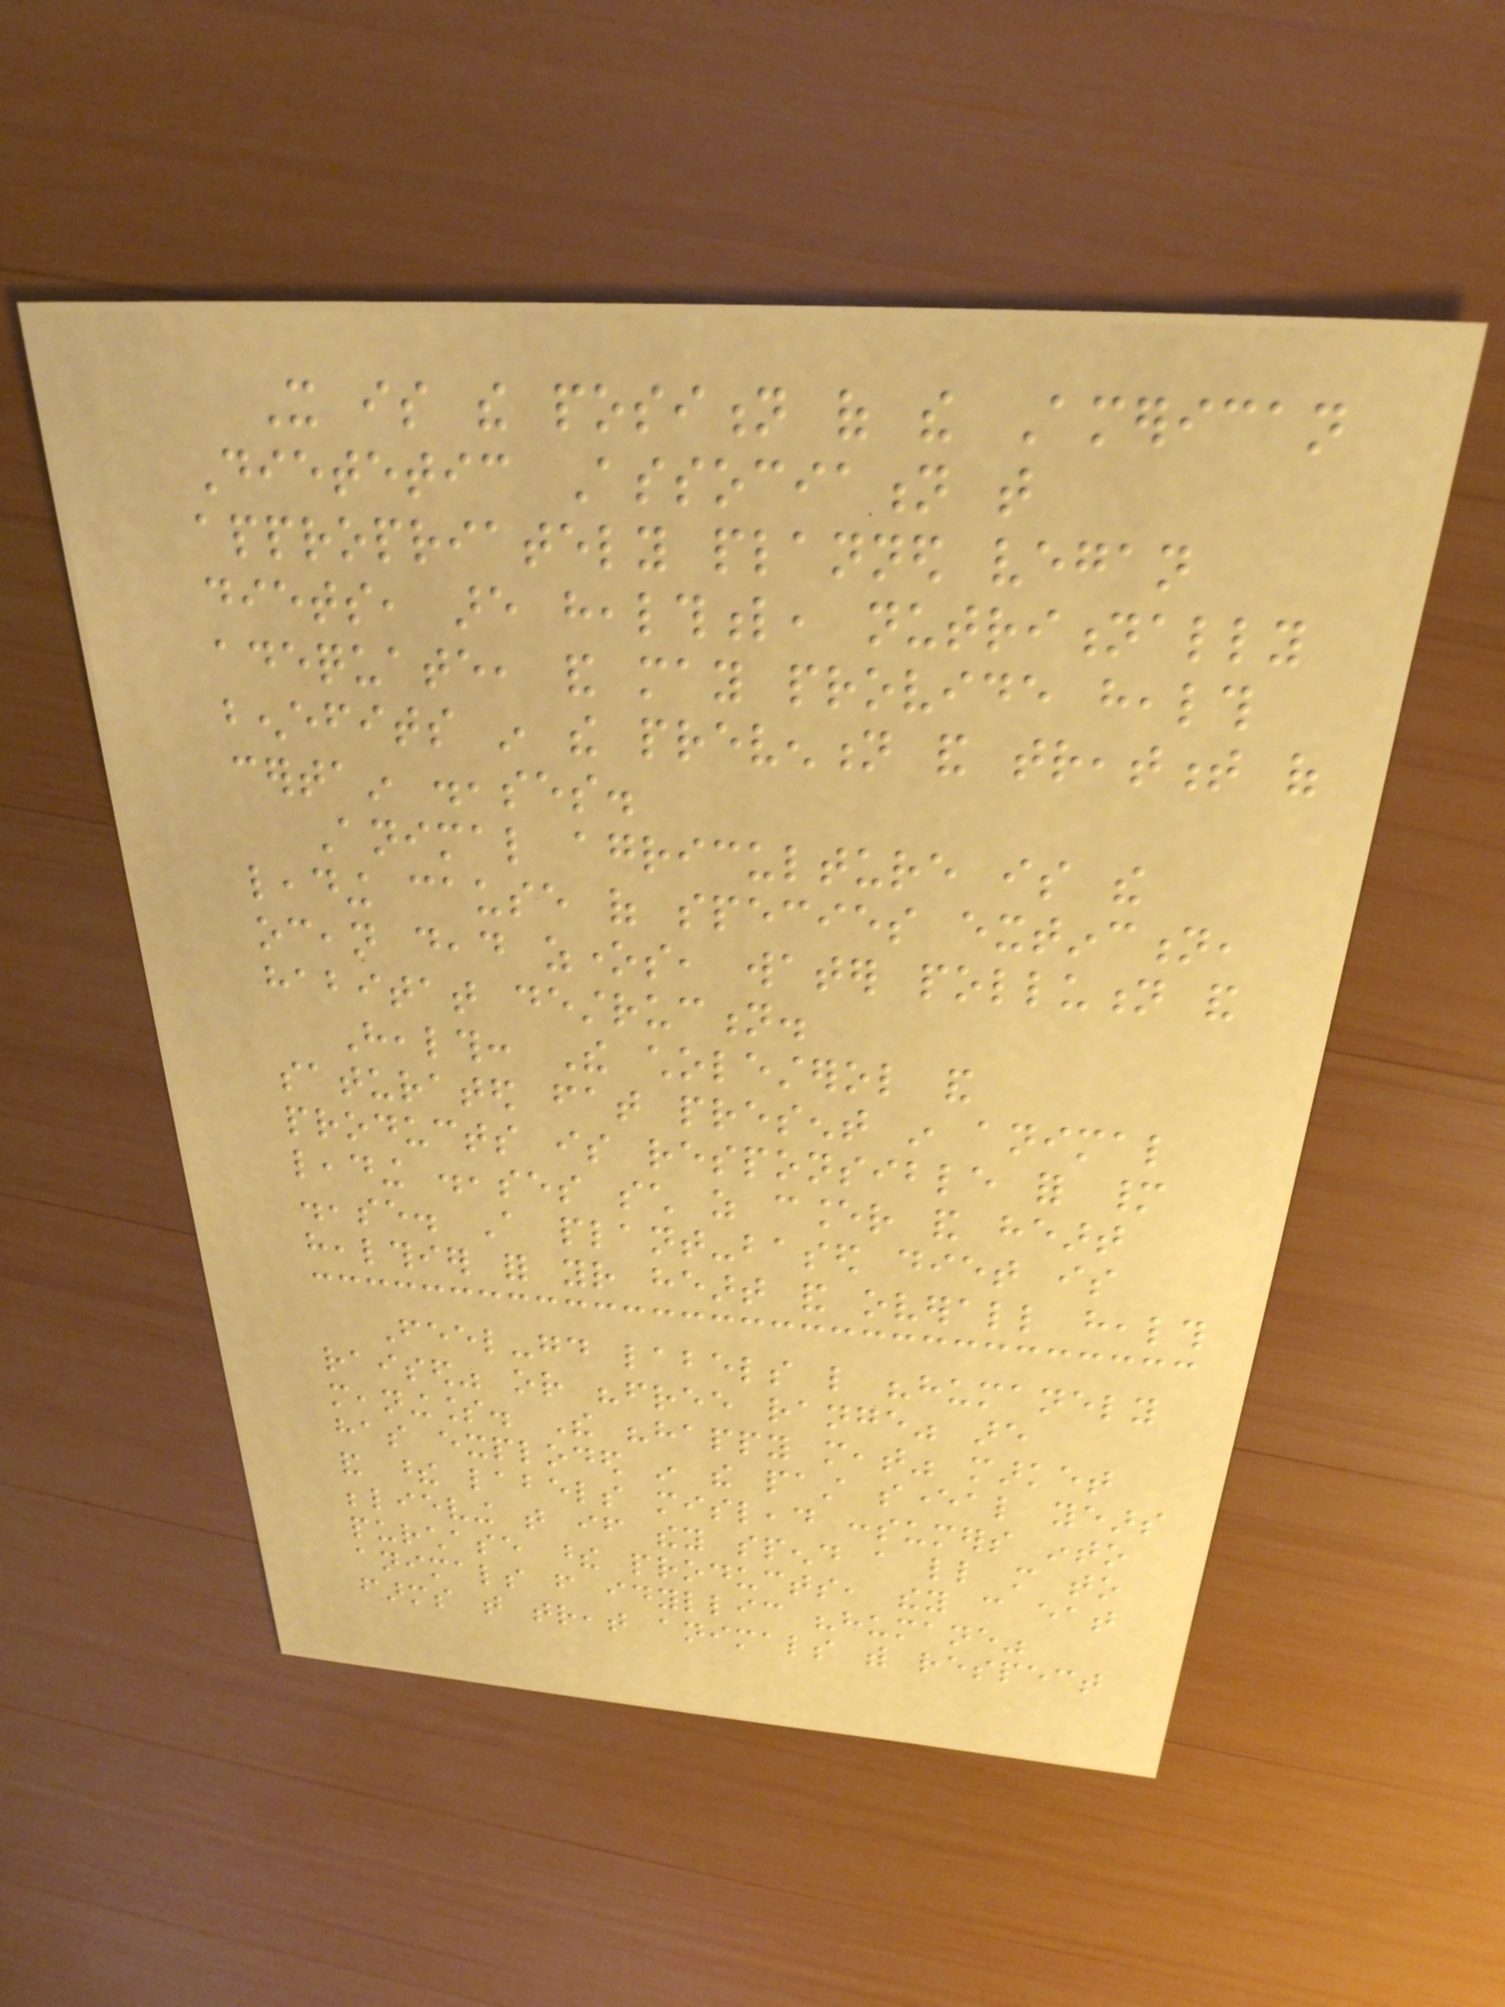It is the position of the American
Dietetic Association that
appropriately planned vegan
diets, are healthful, nutritionally
adequate, and may provide health
benefits in the prevention and treatment of
certain diseases.
Animal agriculture is the
leading cause of species extinction,
ocean dead zones, water pollution and
habitat destruction.
Health: The cholesterol and
saturated fat present in animal
products is responsible for many
leading diseases such as cancer and heart
disease. A plant-based diet is
healthier for your heart and overall health
Feel-good labels like "humanely
raised" or "free range" are
meaningless. The "happy meat" market
has exploded in the past several years
and these labels mislead consumers into
believing that if they spend a little more to
purchase these products, they can eat
animals from idyllic "humane"
farms that treat animals with respect
